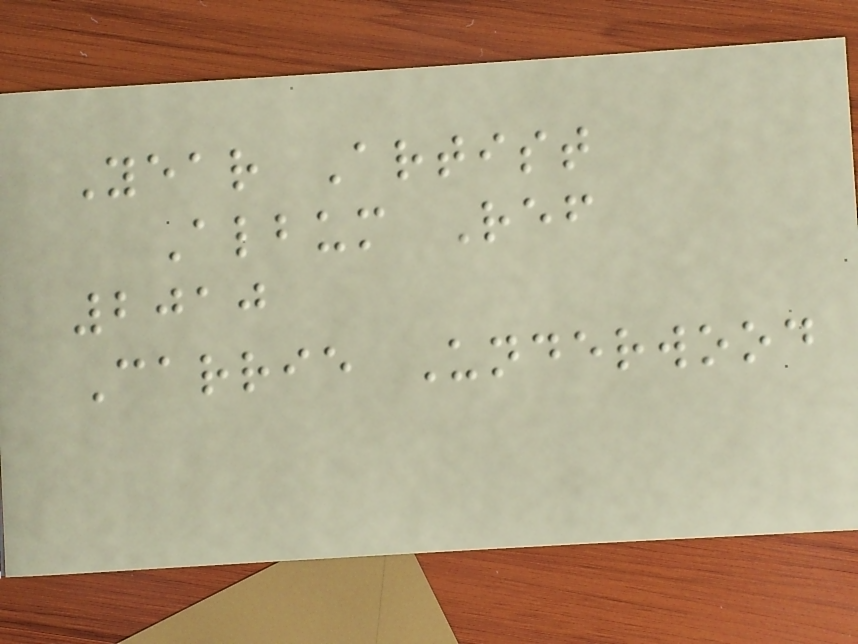Year Artist
Album Ref
2010
Carrie Underwood
